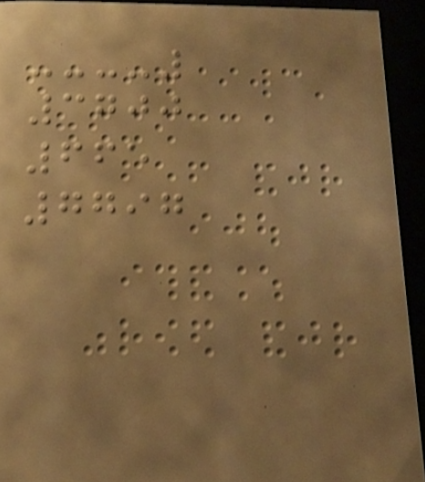3700
665
7797
